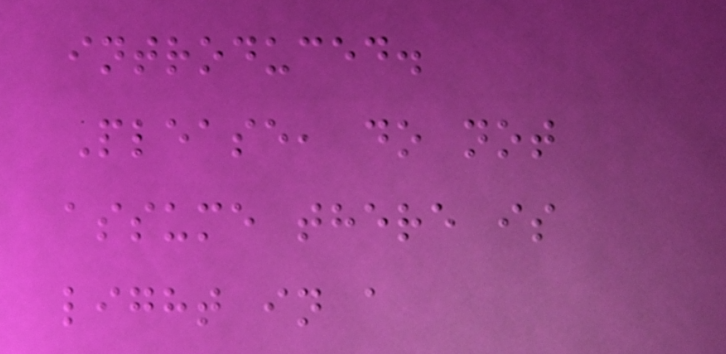introduced.
Please, do not
assume there is
light in a
